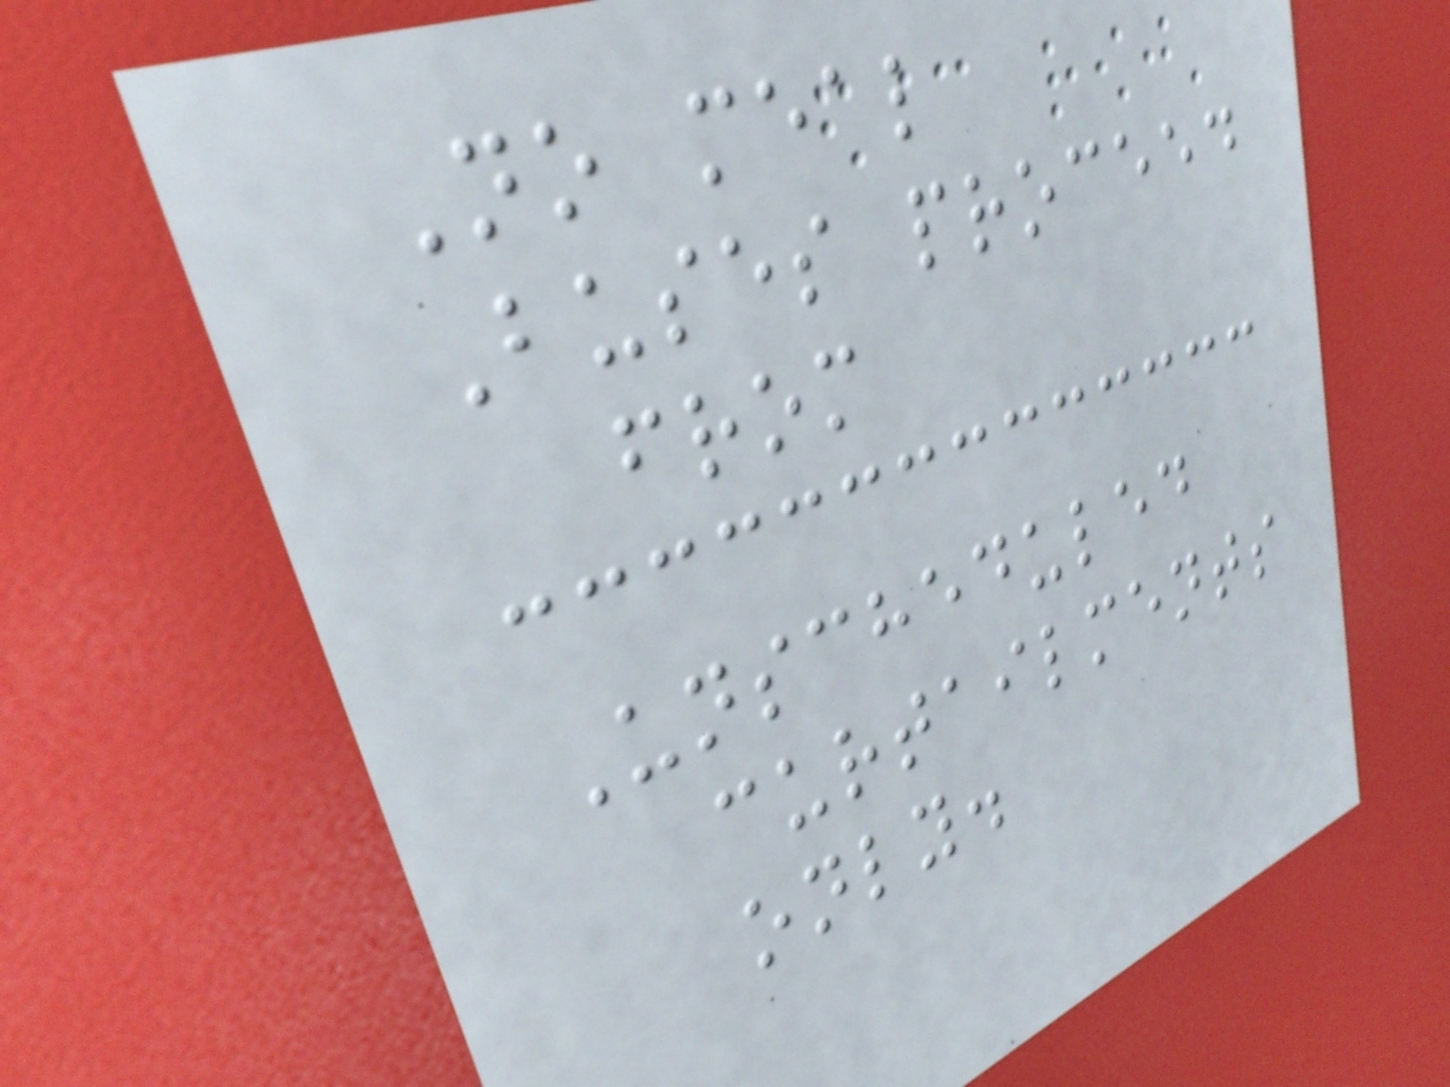No meal
Buses proceed
from
Unscheduled
curtailments
only.
